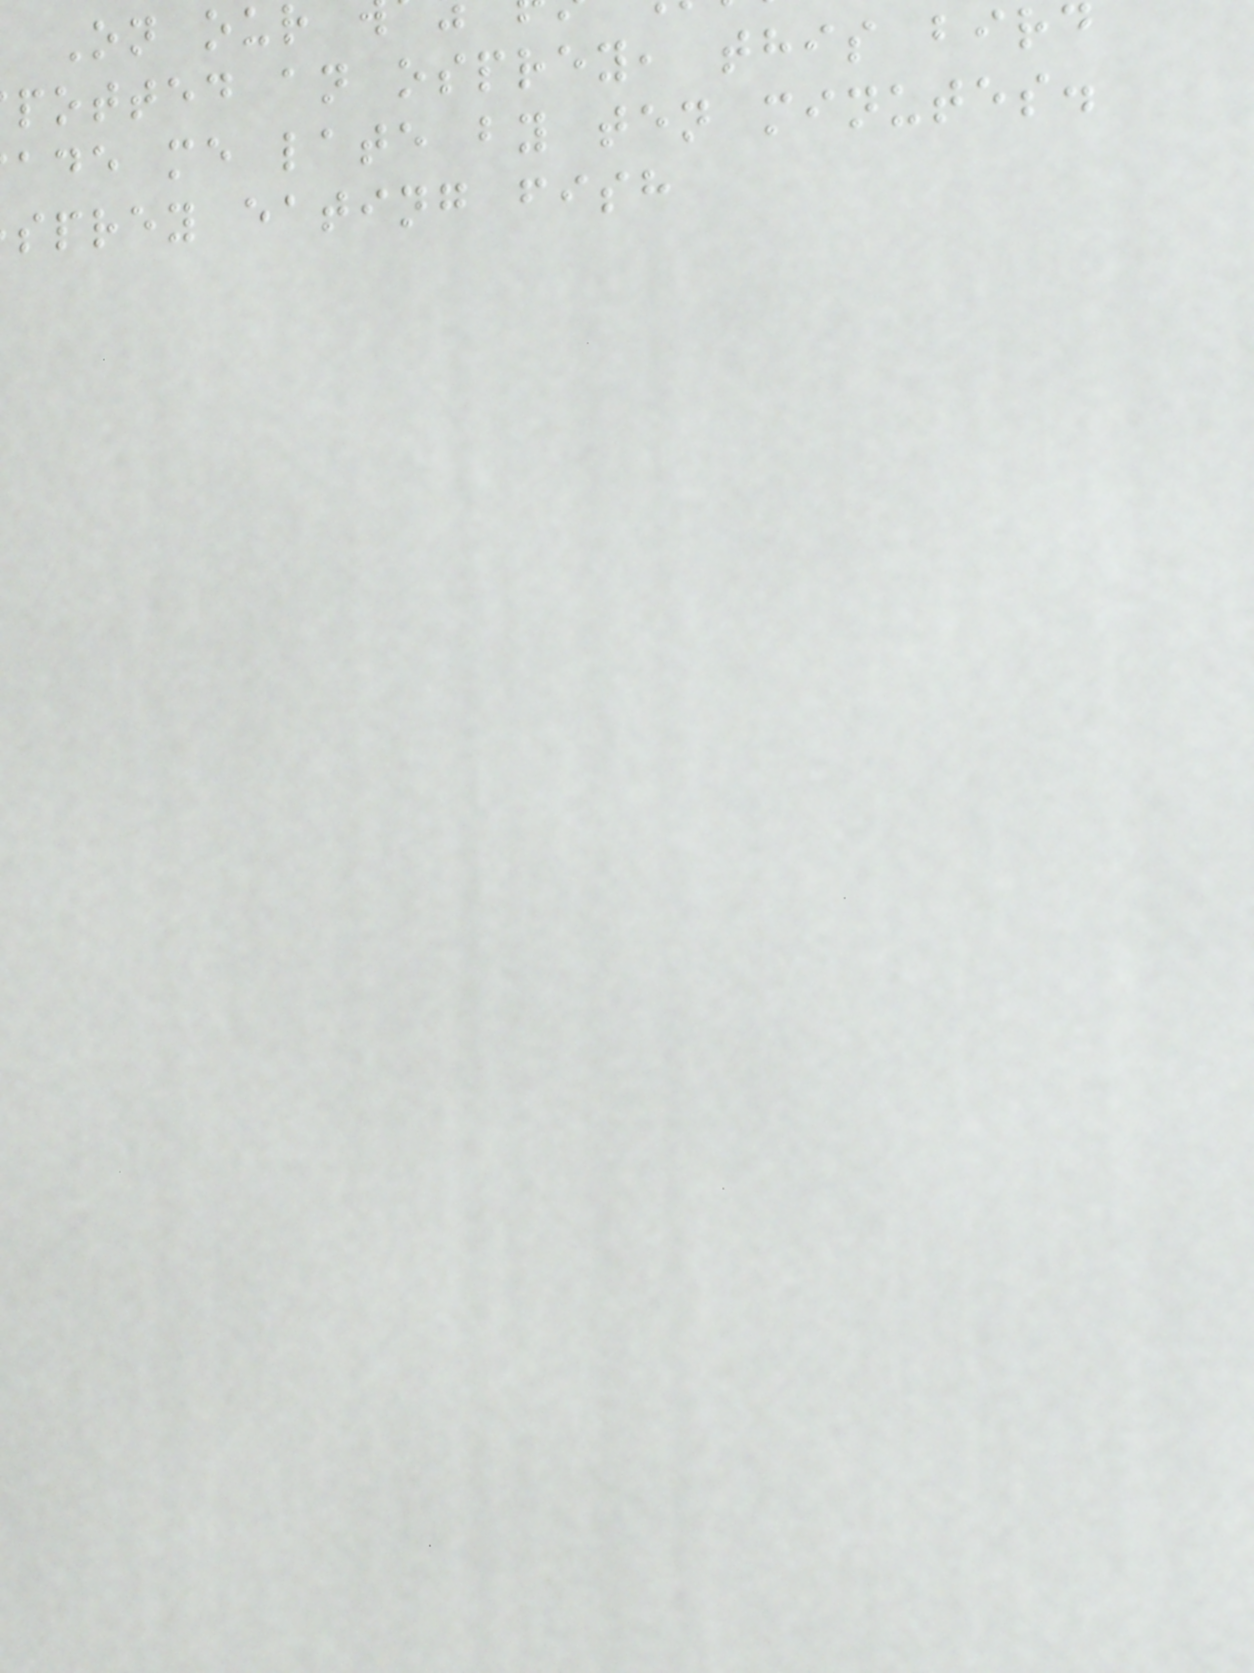On our
potted an osprey, this bird
ade me late by ten minutes.
sprey eating fish
